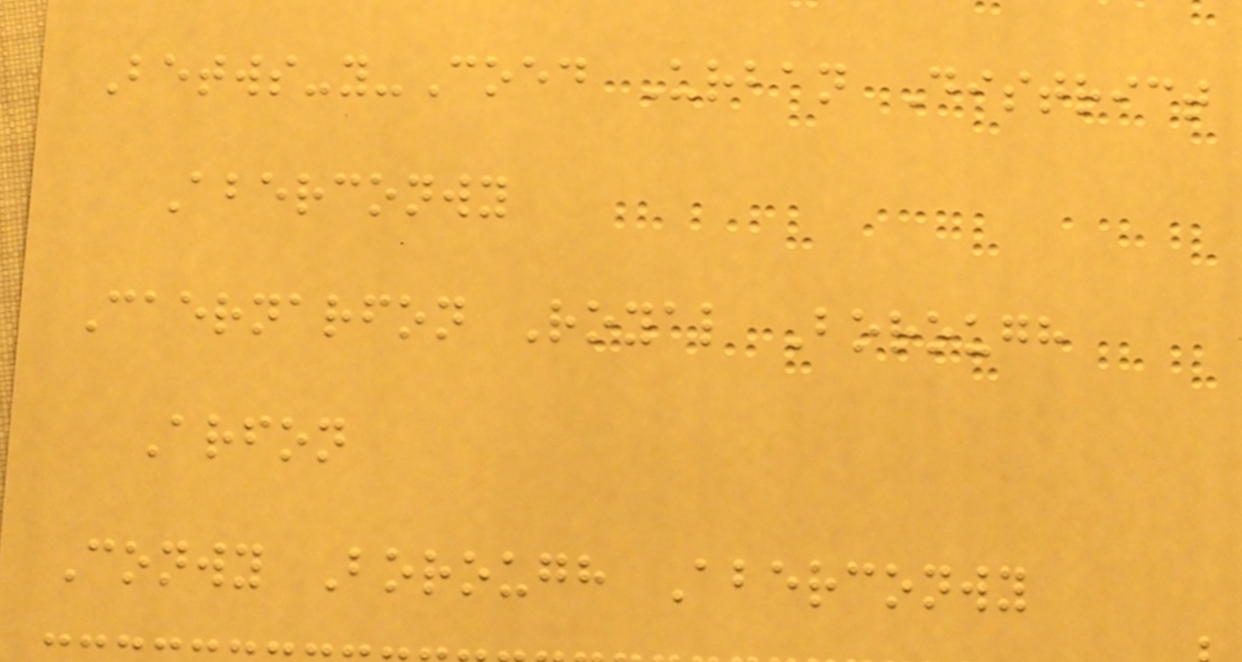Betws-y-Coed Urban District
Aberconwy
Caernarfon Royal Borough
Arfon
Conwy Borough Aberconwy
